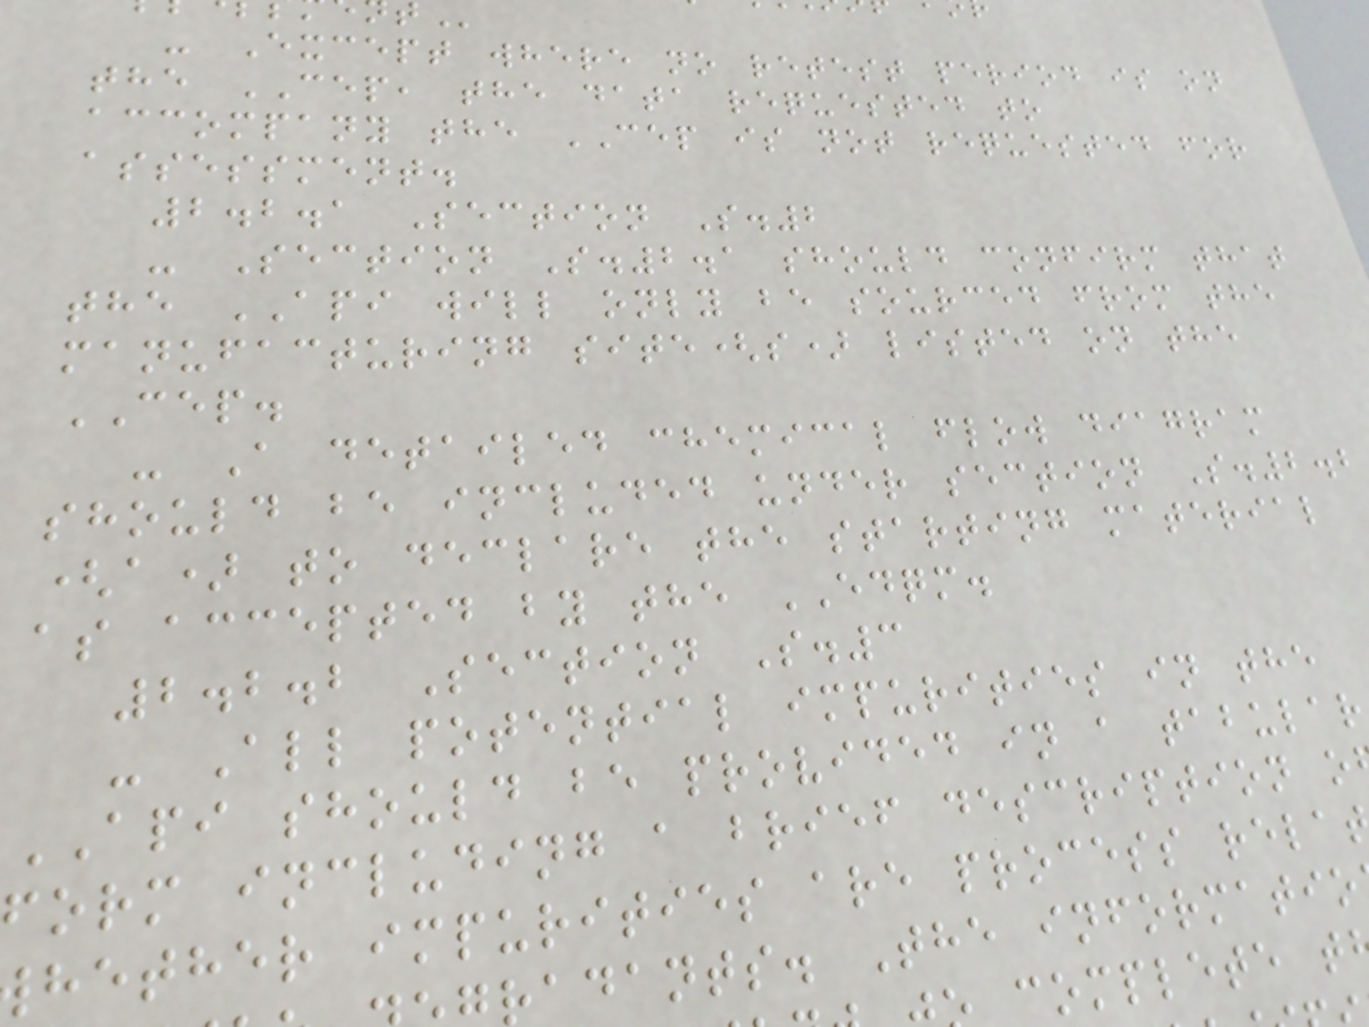- Except where no retest period is on
the CEP, the data requested to
accompany the CEP is not requested for
assessment.
2.2.1 Section S.2
- Section S.2.1 should confirm that
the API will only be sourced from the
manufacturing site(s) listed on the
CEP.
- A detailed chemical flow diagram
should be included under section S.2.2
(a) to declare the starting material
as accepted by the EDQM.
2.2.2 Section S.3
- All potential impurities in the
API should be provided in a tabular
form including a brief description o
hether impurities are process rela
radants. The informatio
complete t
